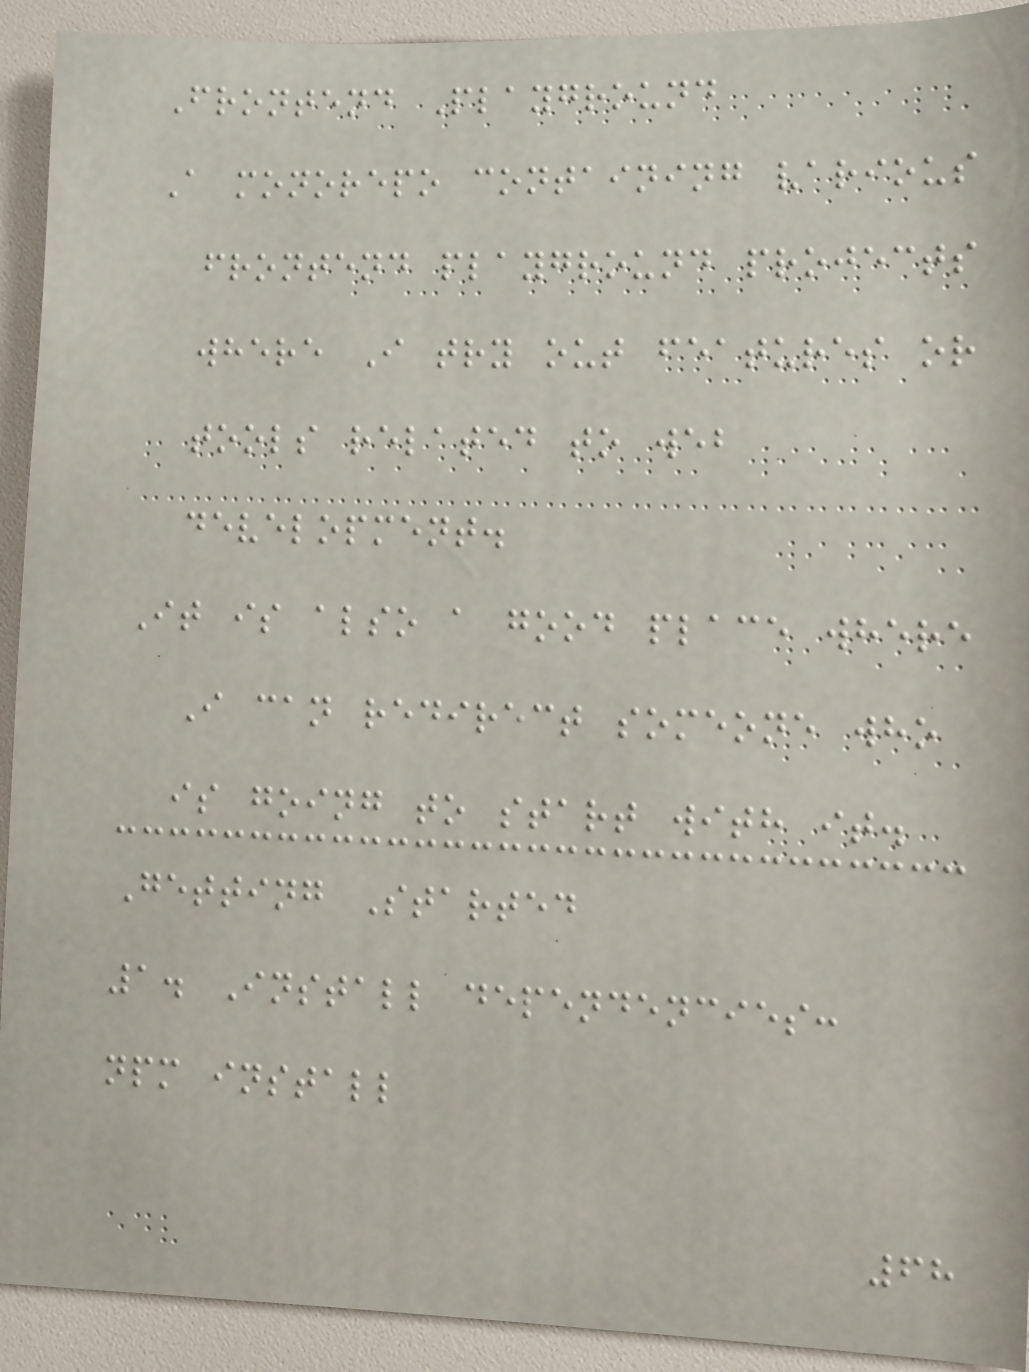Frontend Playground
A monorepo containing various
frontend playground projects
where I try out features or
tools related to web
development.
It is also a good place where
I can redirect someone who
is going to start with it.
Getting Started
1. Install dependencies:
npm install
68
